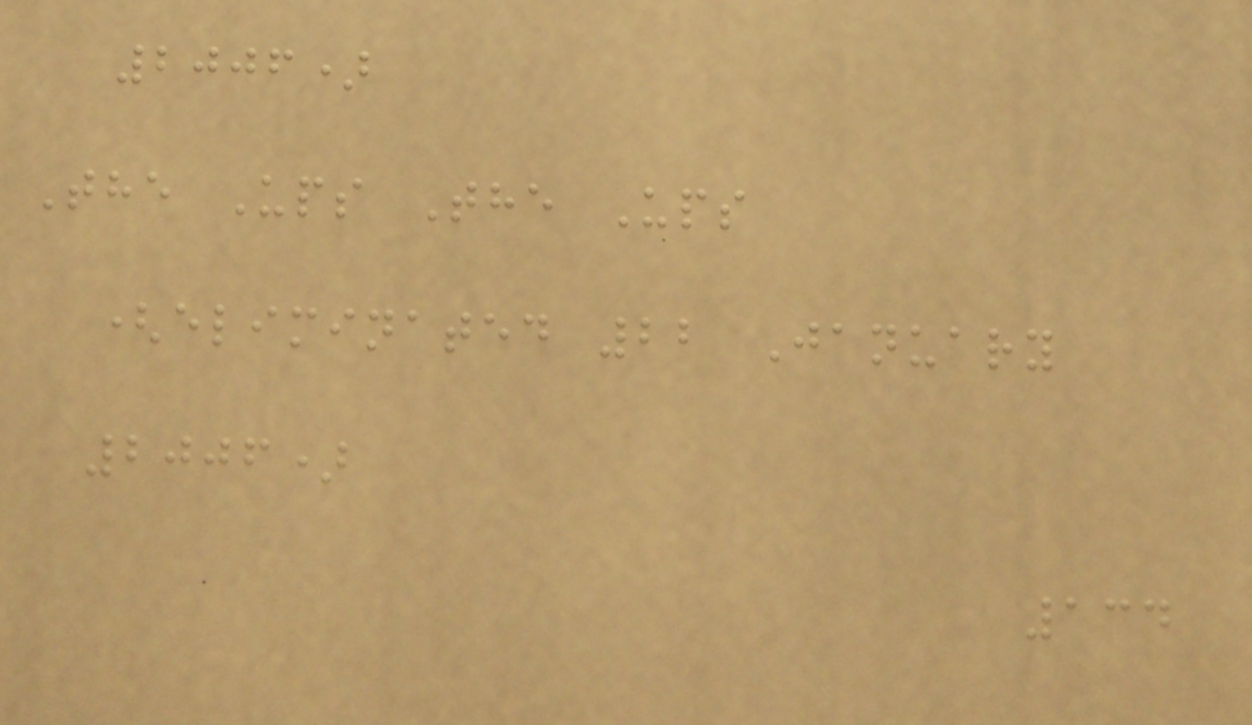2006)
The Ups The Ups
(eliminated 22 January
2006)
134
